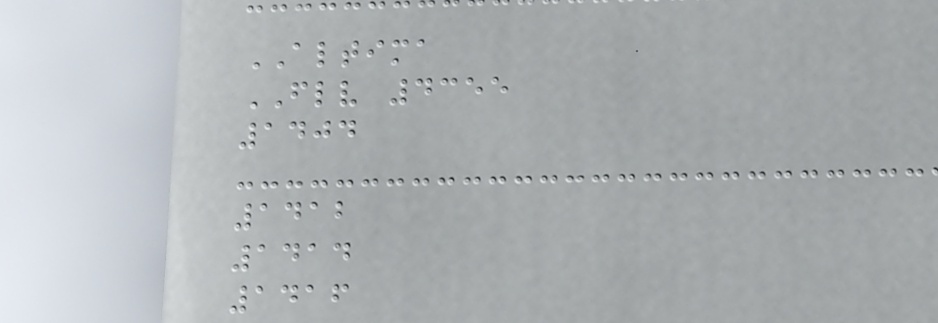ALTIMA
FLV 4355
1404
1412
1414
1416
